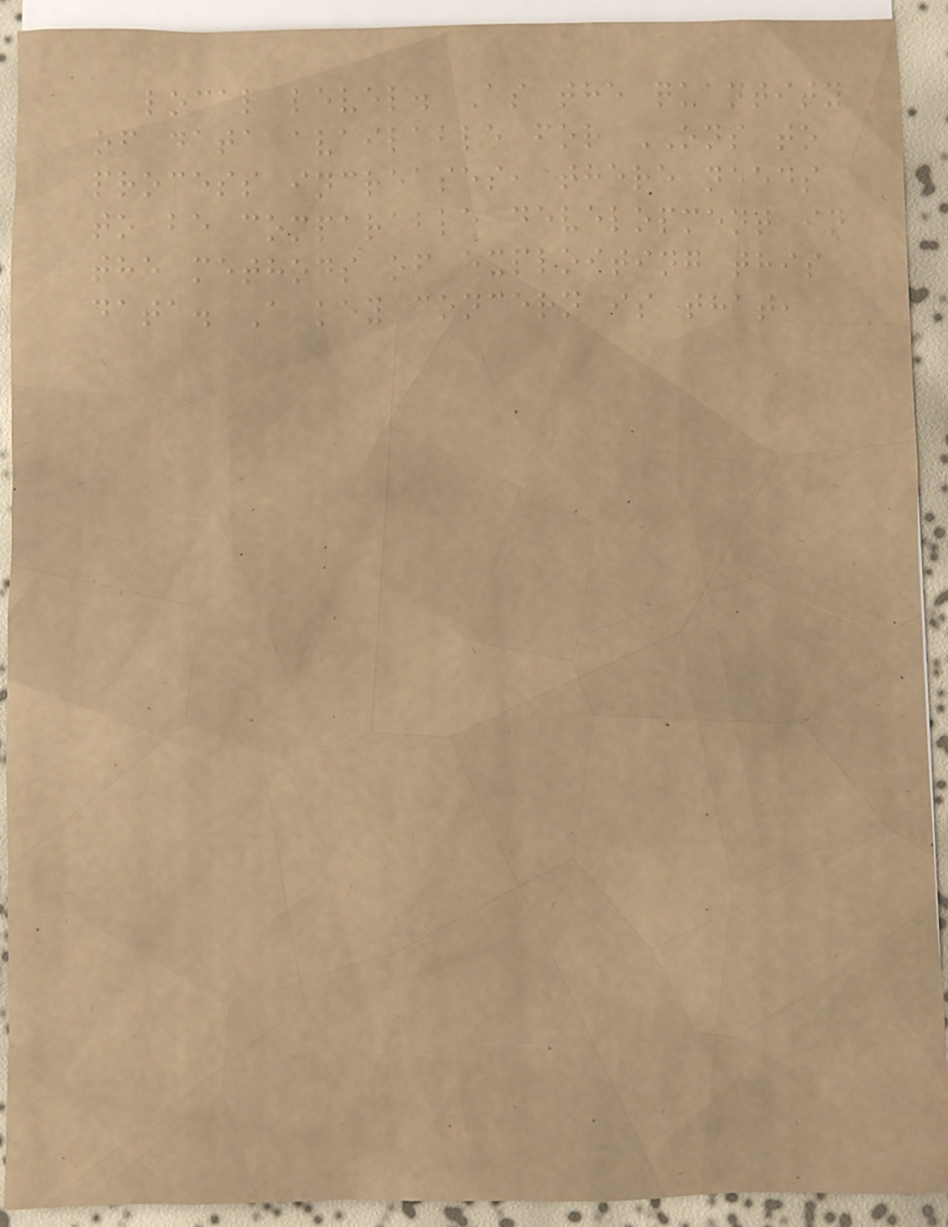local level. As the quantity
of data available for ONS to
process increases, there needs
to be comparable development in
the methods of exploiting this
data. A key concern is that,
